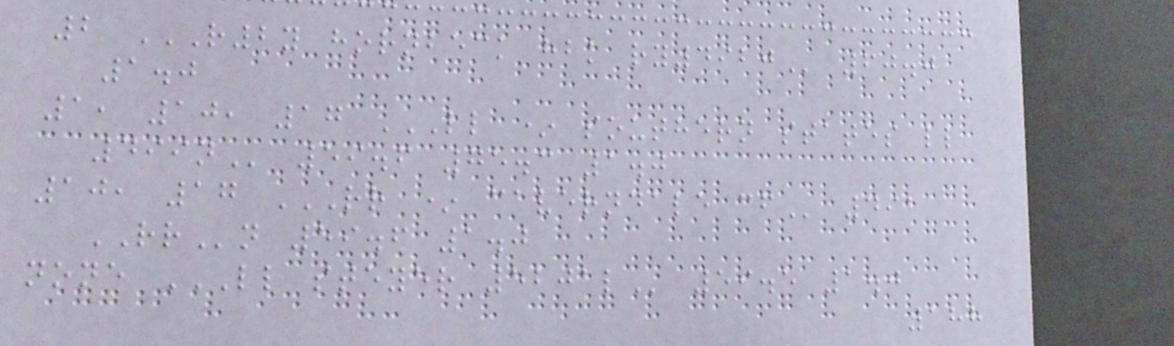2 R2Y HORNBECK HBK RY4920 60.0
1.0
1, 10, 17 LL * SOUTHERN STATES LL
499N 59.6 75.3 1.0
10, 17 RR * CAVERNDALE CF 491
RRn 59.6 1.0
none LL STEYER 5201L 59.5 1.0
188
